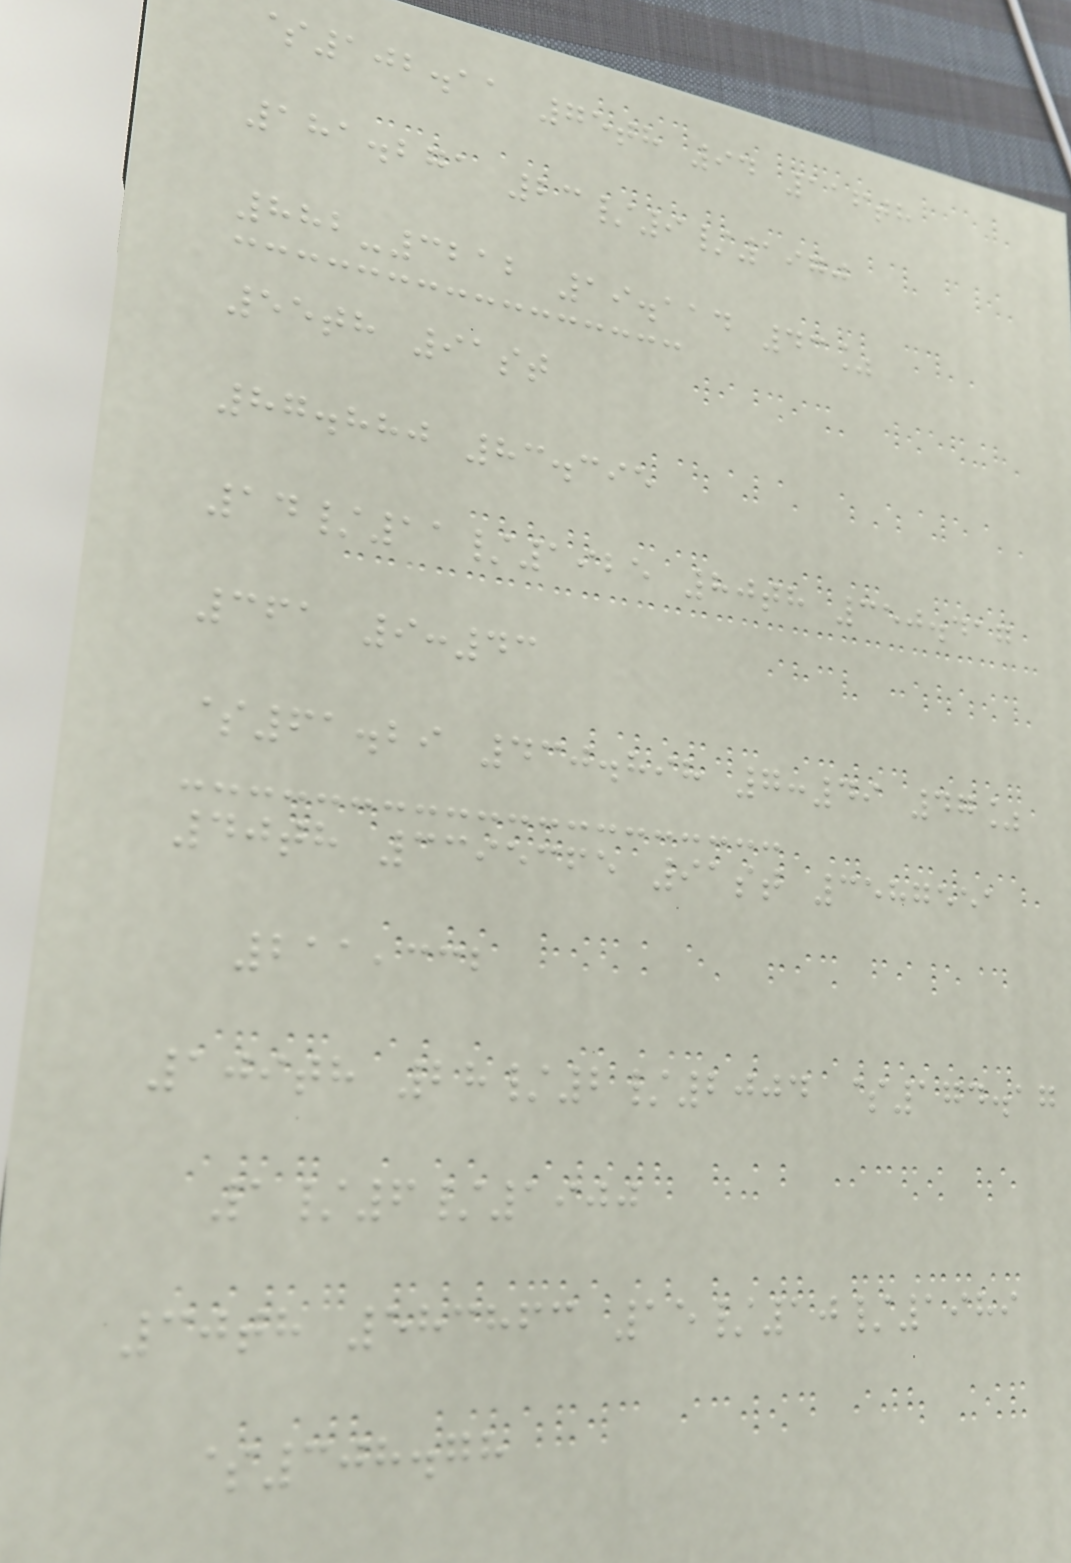$102.11 75th 94 116th
181.271 23/9/1970
882-3212 19.114 43%
55th 91st
87.880 83.395
14/11/1925 80th 350.417
361 9:43
$61.29 430.898 7:49 47%
40th 3395365 91st 3587551
211,332
109th 28/2/2004 $174.17
1/6/1900
30th 583863 15/10/1989
$308.78
